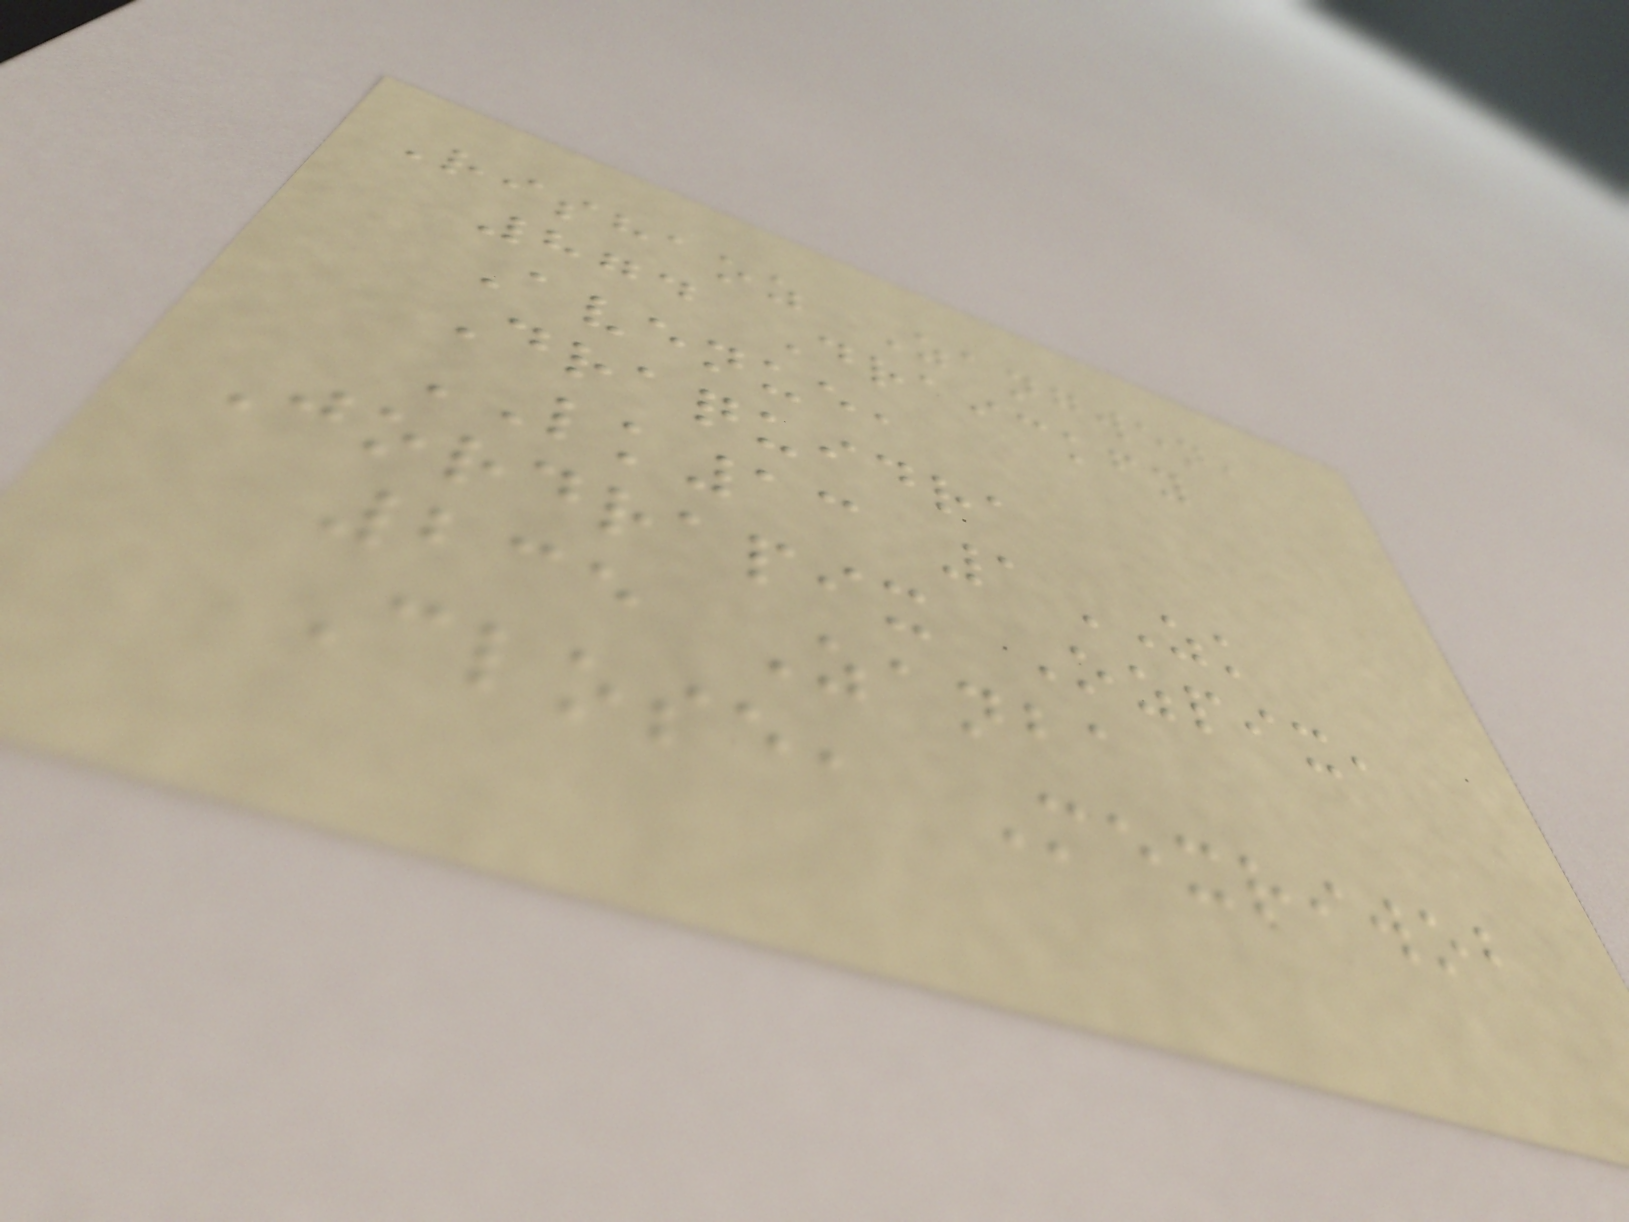Rishaoz Zangwen,
874 Draickfy
Avenue,
Draquidra
LK13 1ZK
Jordrapix Ozpix,
235 Zanba
Close, Mexriwob
